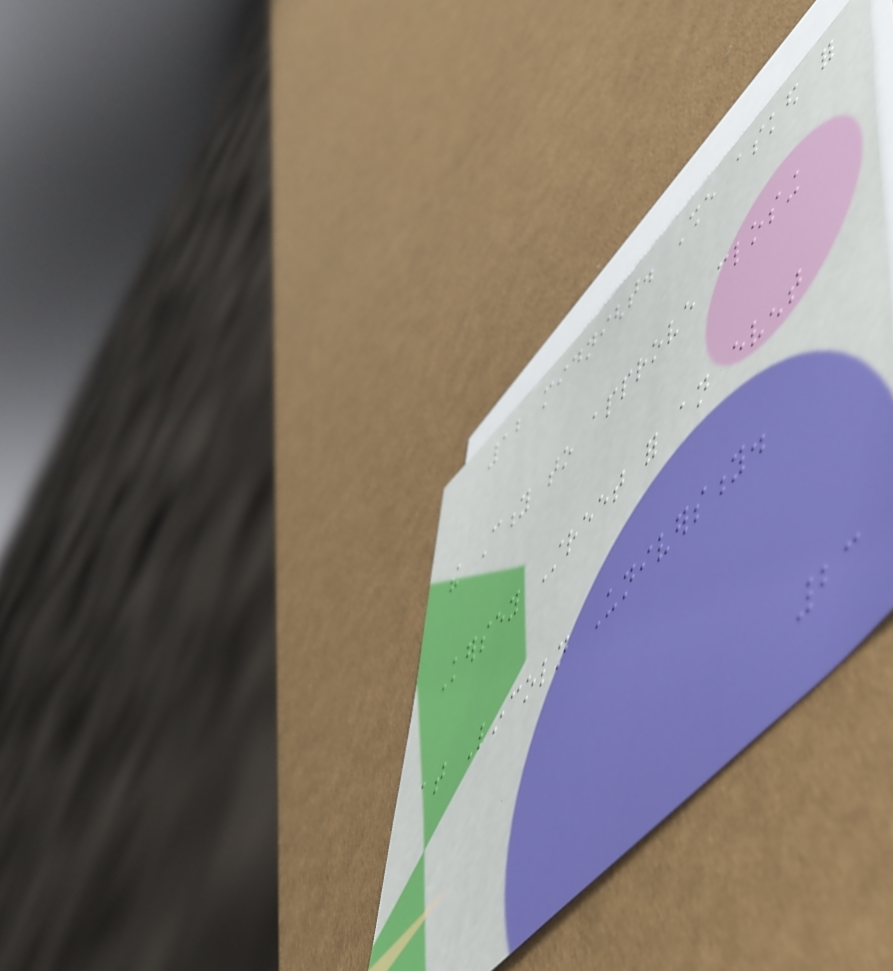12 midnight. She asked for
the City to approve closing
Kersey Street for an event
at Lincoln University.
23
